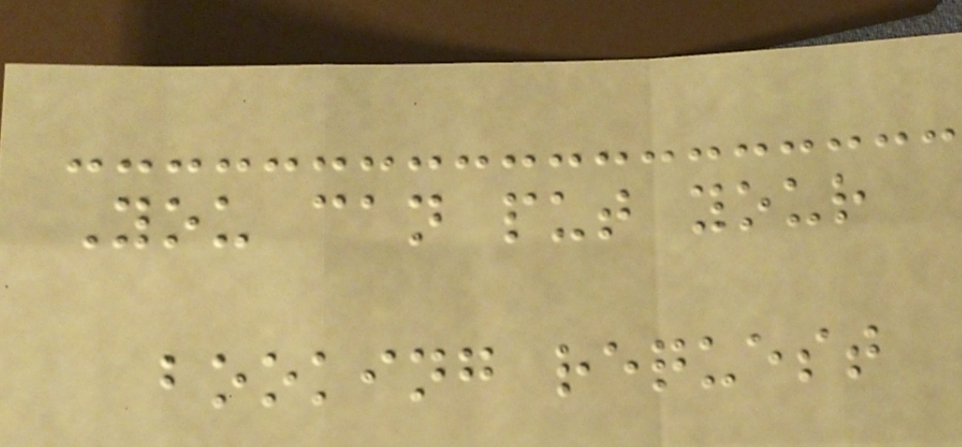You can put your
booking request
